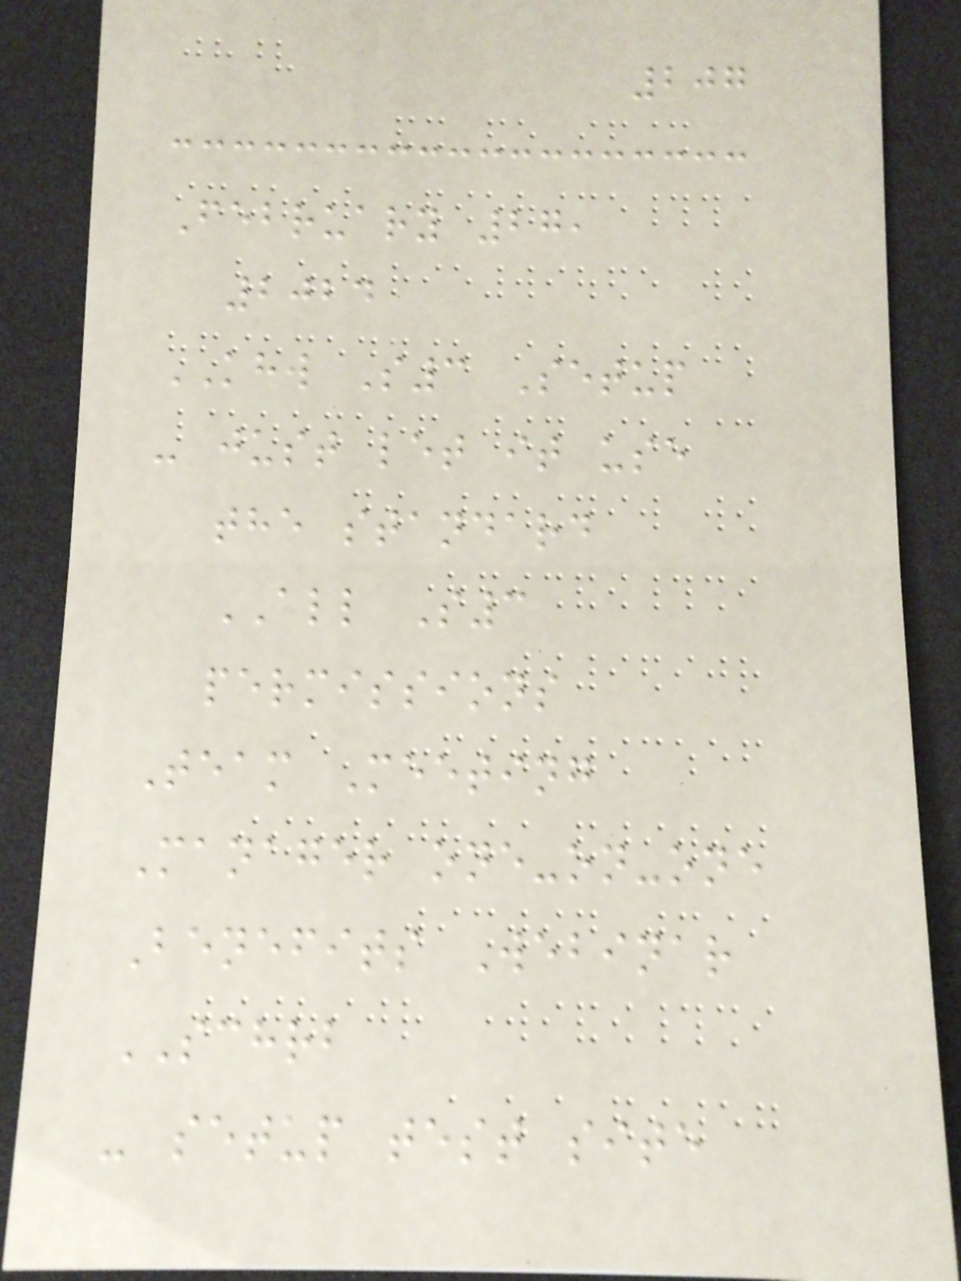207
February 27,
2024
KHW S3 Setup
- just let it use
the standard
ALL S3
permissions
Team Meeting
Manager one-on-one
Benefits Webinar
SCHRB
- setup test site
